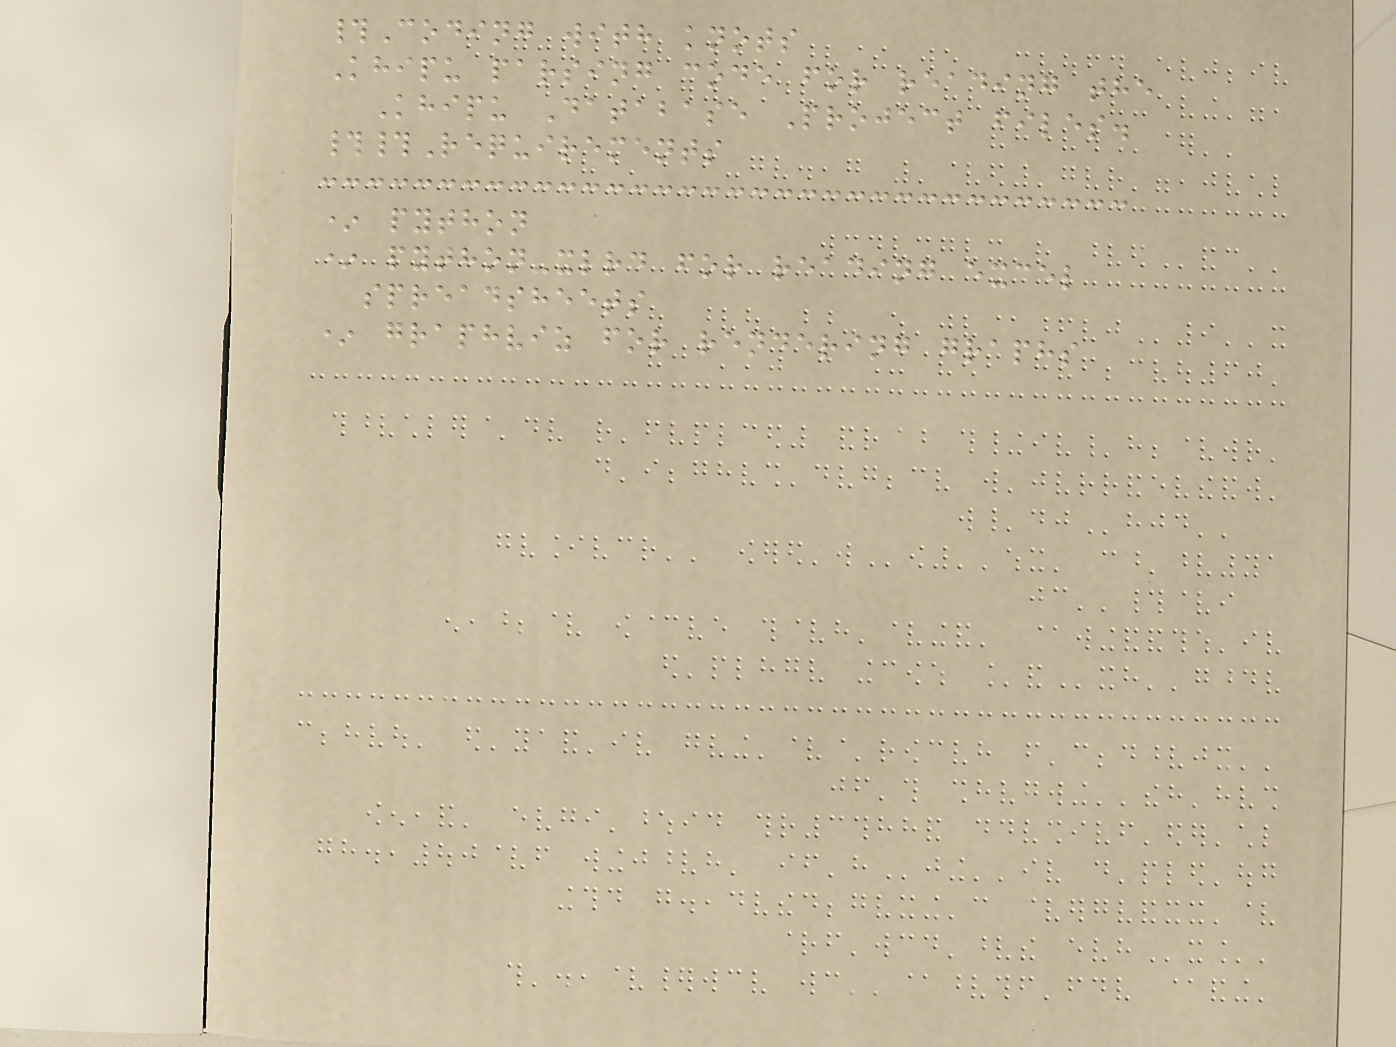#Coding with knots
Khipu parsing code for reading the
Khipu Database Project files.
##Requirements
* python
* python-xlrd for reading excel
spreadsheets
* graphviz for rendering graphs
